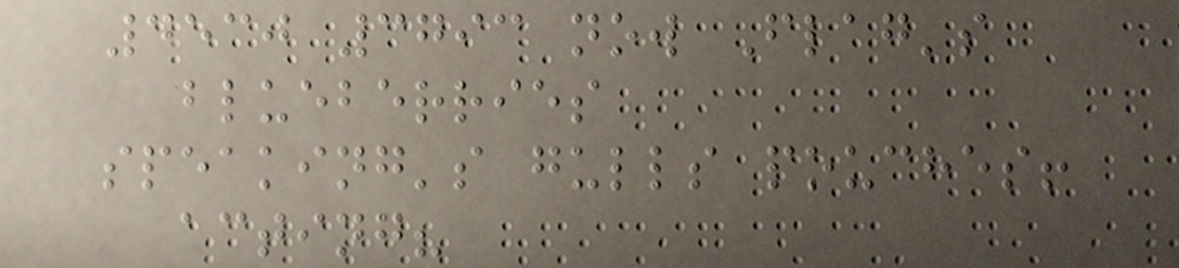4530 3793 now Flag's
blueberries
speaking's gulls pouches!
acting?
